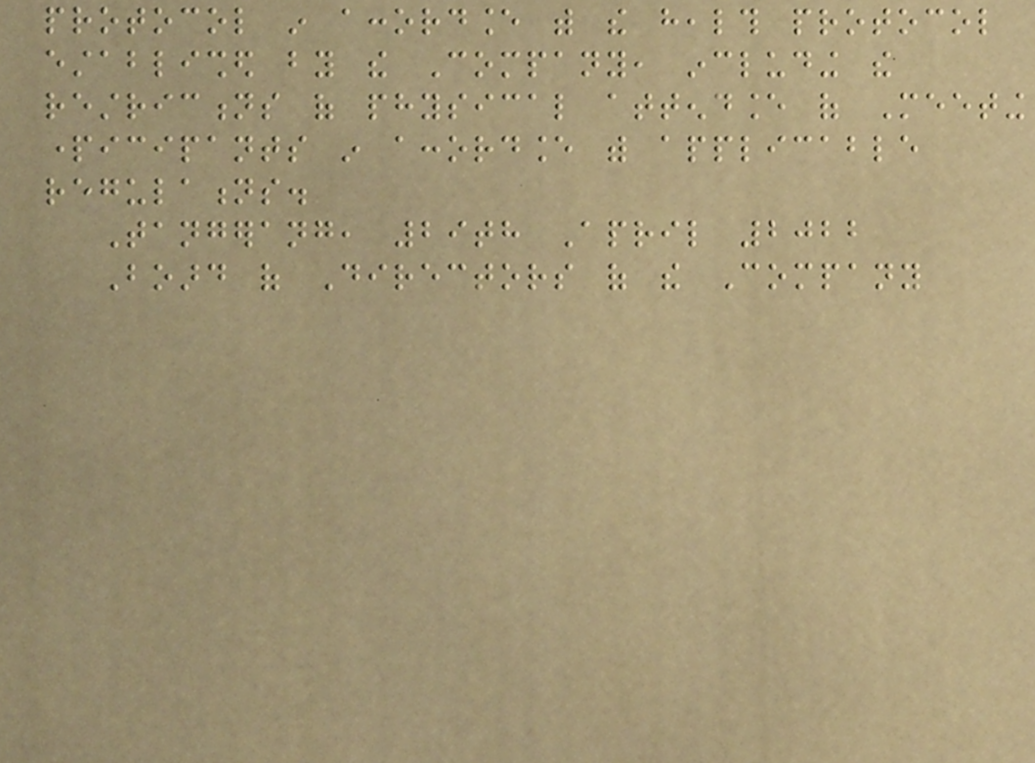protocol in accordance with the health protocol
established by the Company, including the
restrictions of physical attendance of Meeting
participants in accordance with applicable
regulations.
Tangerang, 29th April 2022
Board of Directors of the Company
